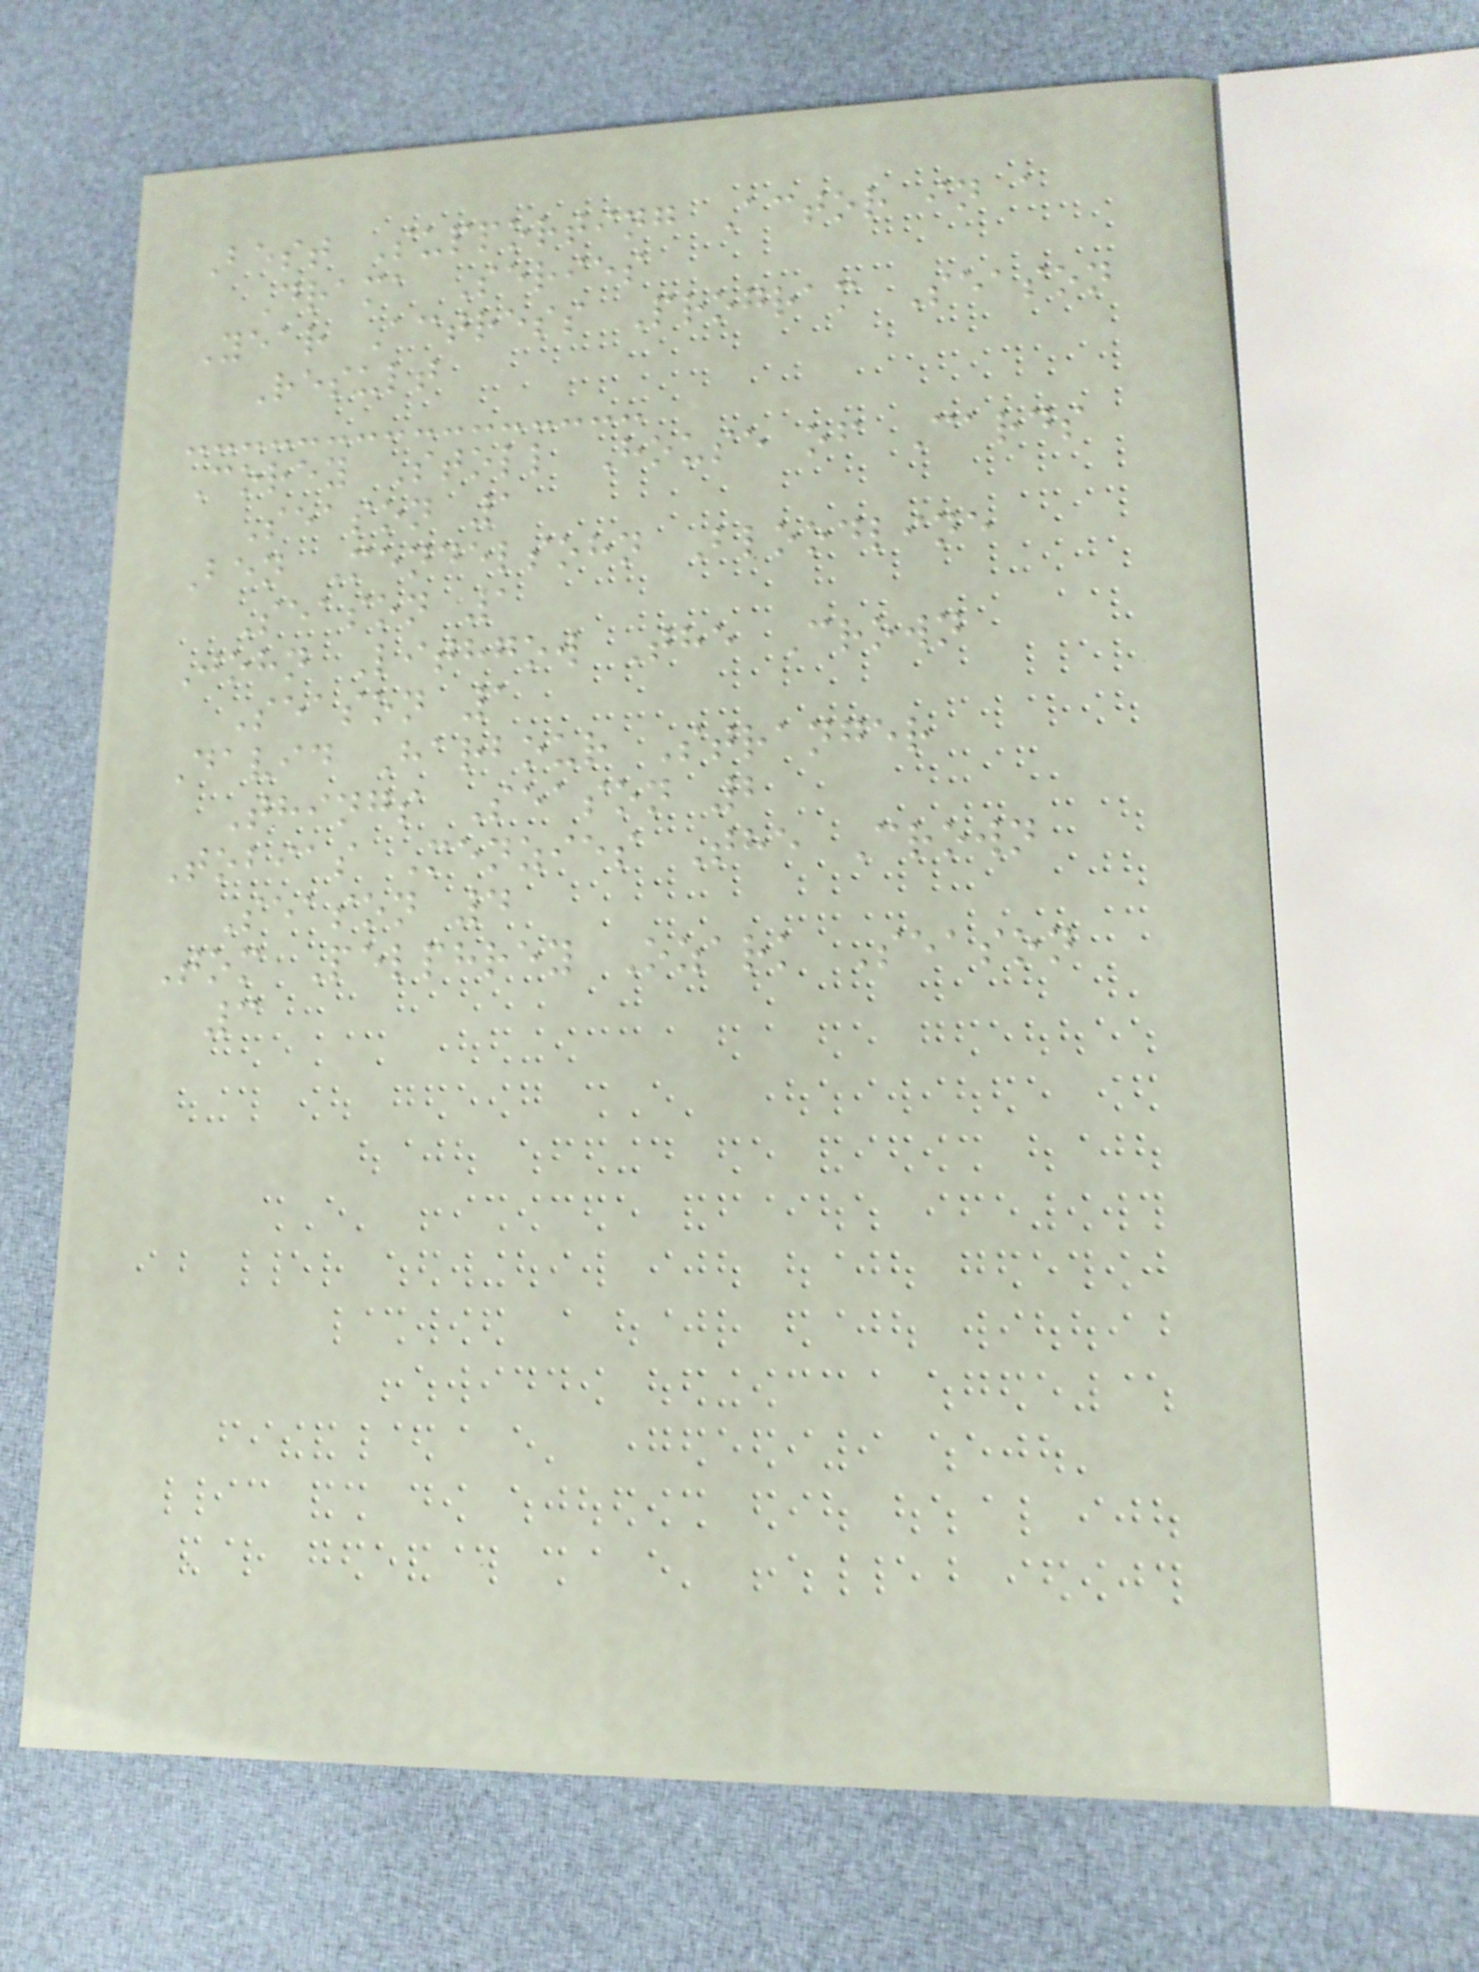Best Supporting Actor in a
Drama Series
Year Actress Program Season
Result
Corey Stoll House of Cards
Season 1
Ben Mendelsohn Bloodline
Season 1
John Lithgow The Crown
Season 1
David Harbour Stranger
Things Season 2
Tobias Menzies The Crown
Season 4
Tom Pelphrey Ozark Season
3
